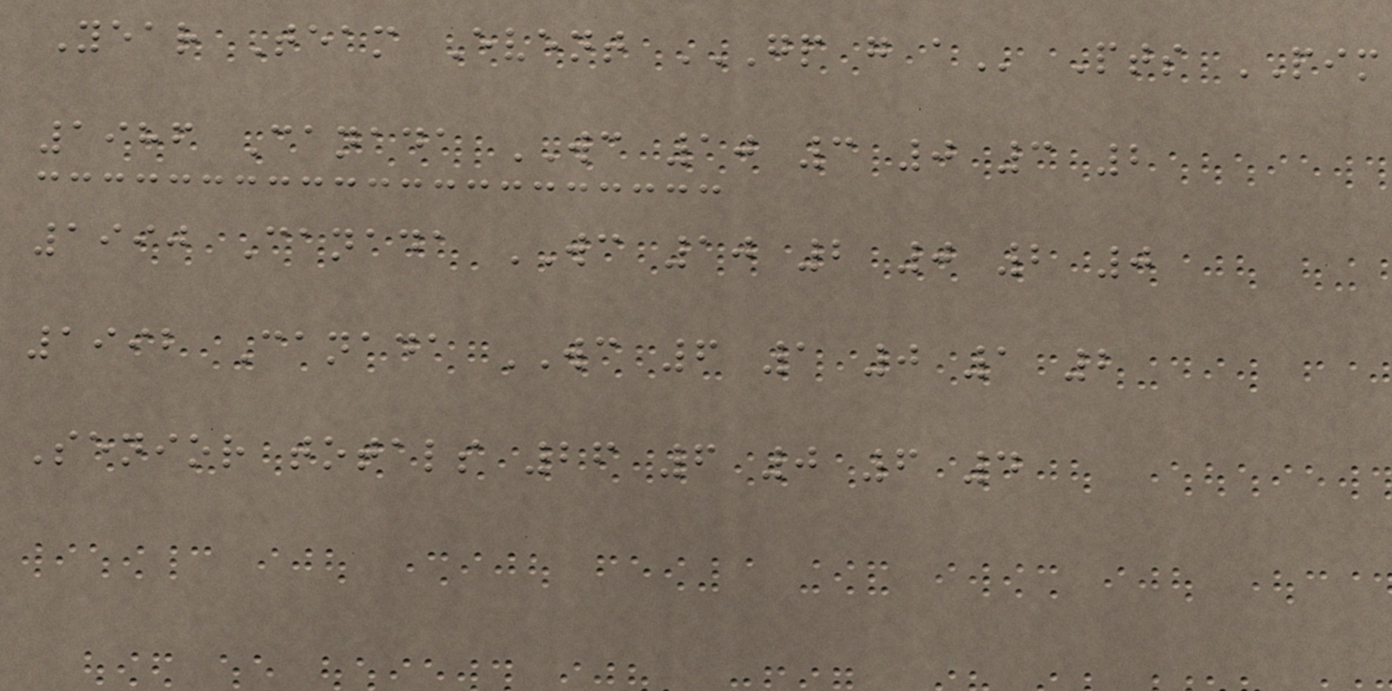Year Team Event GP G A Pts PIM
1986 Canada WC 10 3 0 3 2
1990 Canada WC 10 2 0 2 0
1992 Canada WC 6 1 0 1 2
Senior totals 26 6 0 6 4
